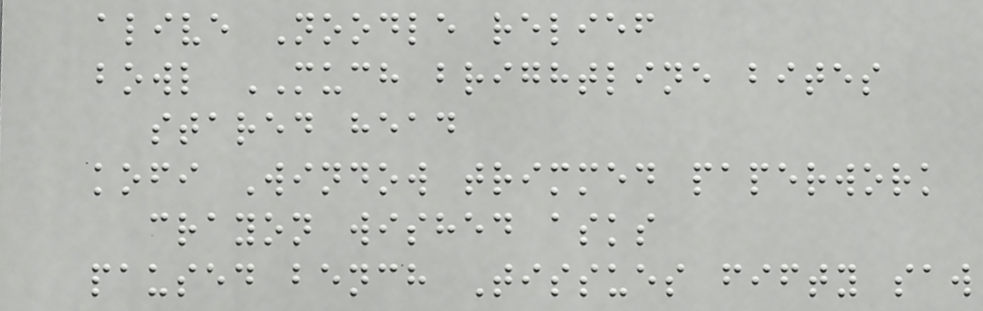alive Noodle relief
bowl MUCH brightline bites
stared head
kofi Window trimmed paperwork
crayon wished asks
paused bench Tissues fifty saw
